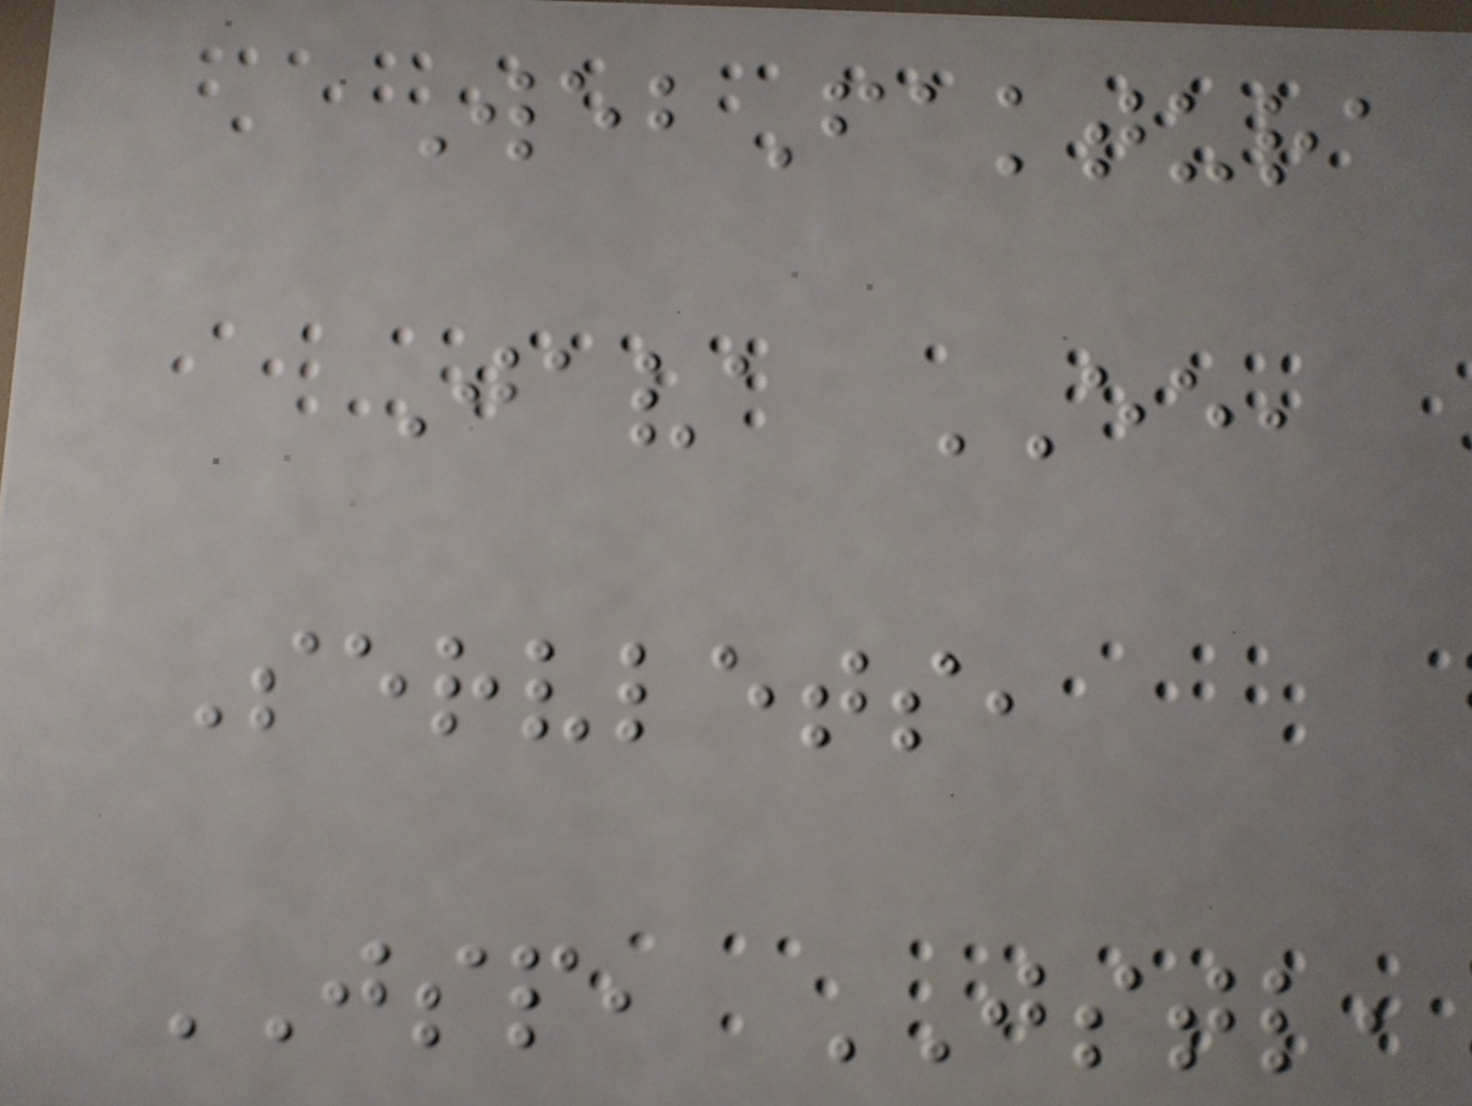WebFaktura
Java EE,
Servlets,
JSP, JSTL,
